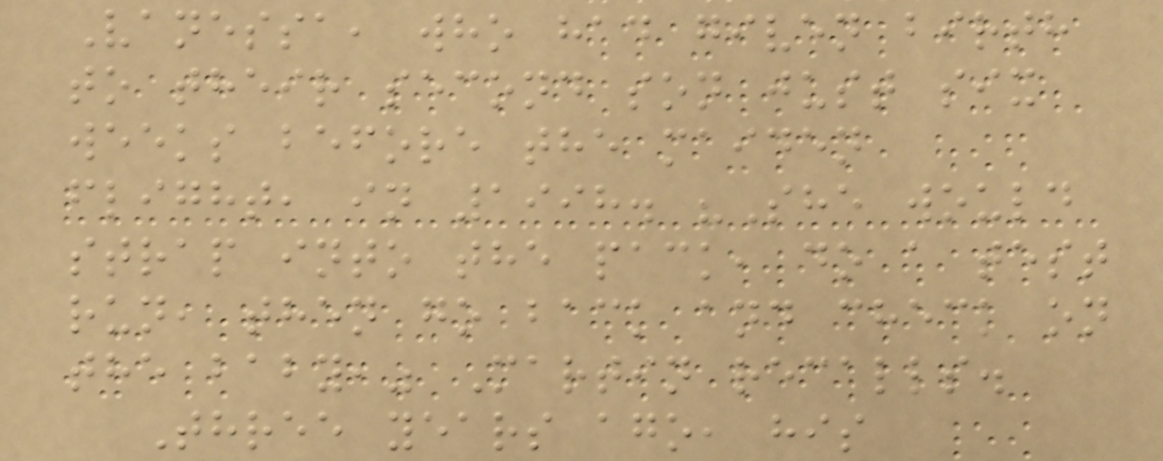Vanessa, who had given birth
to their second son just six
weeks before the maiden
flight, in 1998. "She would
strap into the pack, do a test
run, then go back and check on
the baby," Martin recalls.
Three years ago, his
